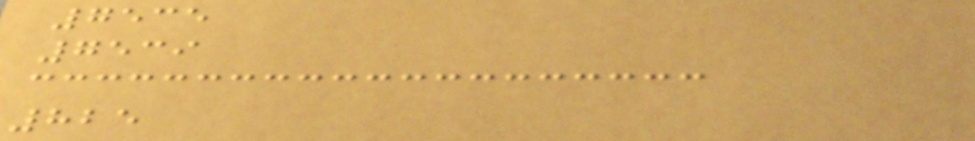7535
7539
825
